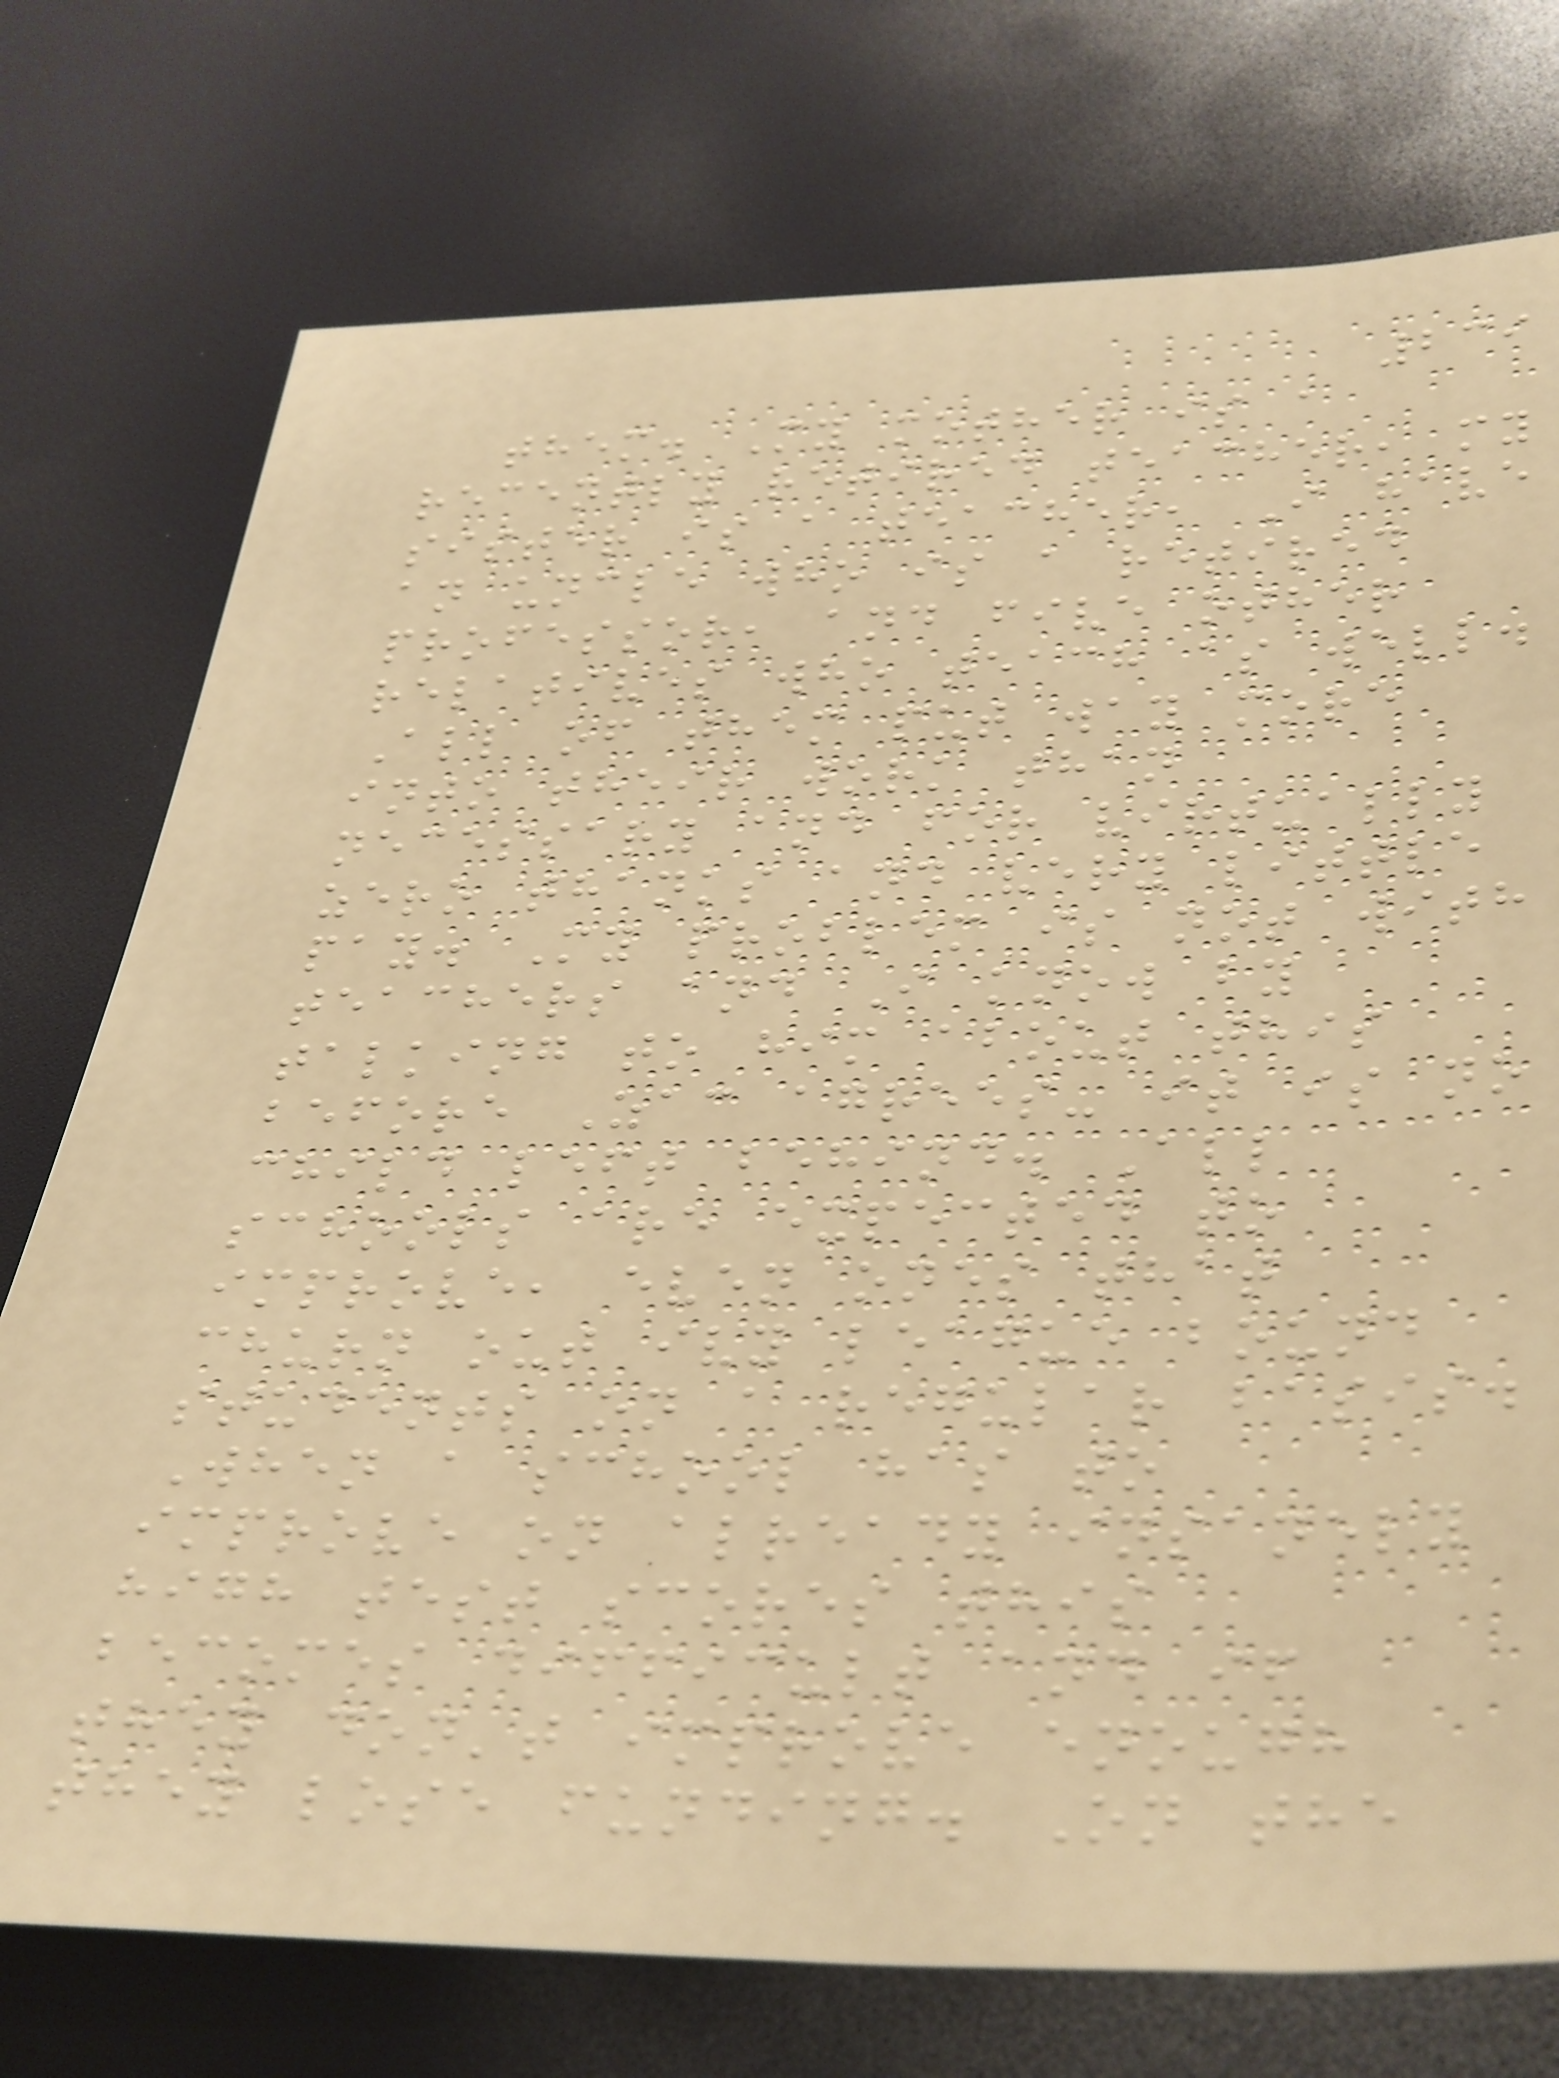239
them. My mother is a
recently retired teacher, my
sister is a teacher, I have
an uncle who is a retired
professor, and five other
relatives who teach as well.
All of them put way more
into their work than
necessary and for virtually
zero thanks and very little
pay. My problem is not with
teachers and I know by
talking to him about this
before Zac agrees- it is no
child left behind. All
schools are expected to
improve, even ones that
churn out ivy league bound
students on a regular basis.
When a school has to
improve on already insanely
high test scores this
becomes difficult and if
they don't improve enough
they lose funding. On the
